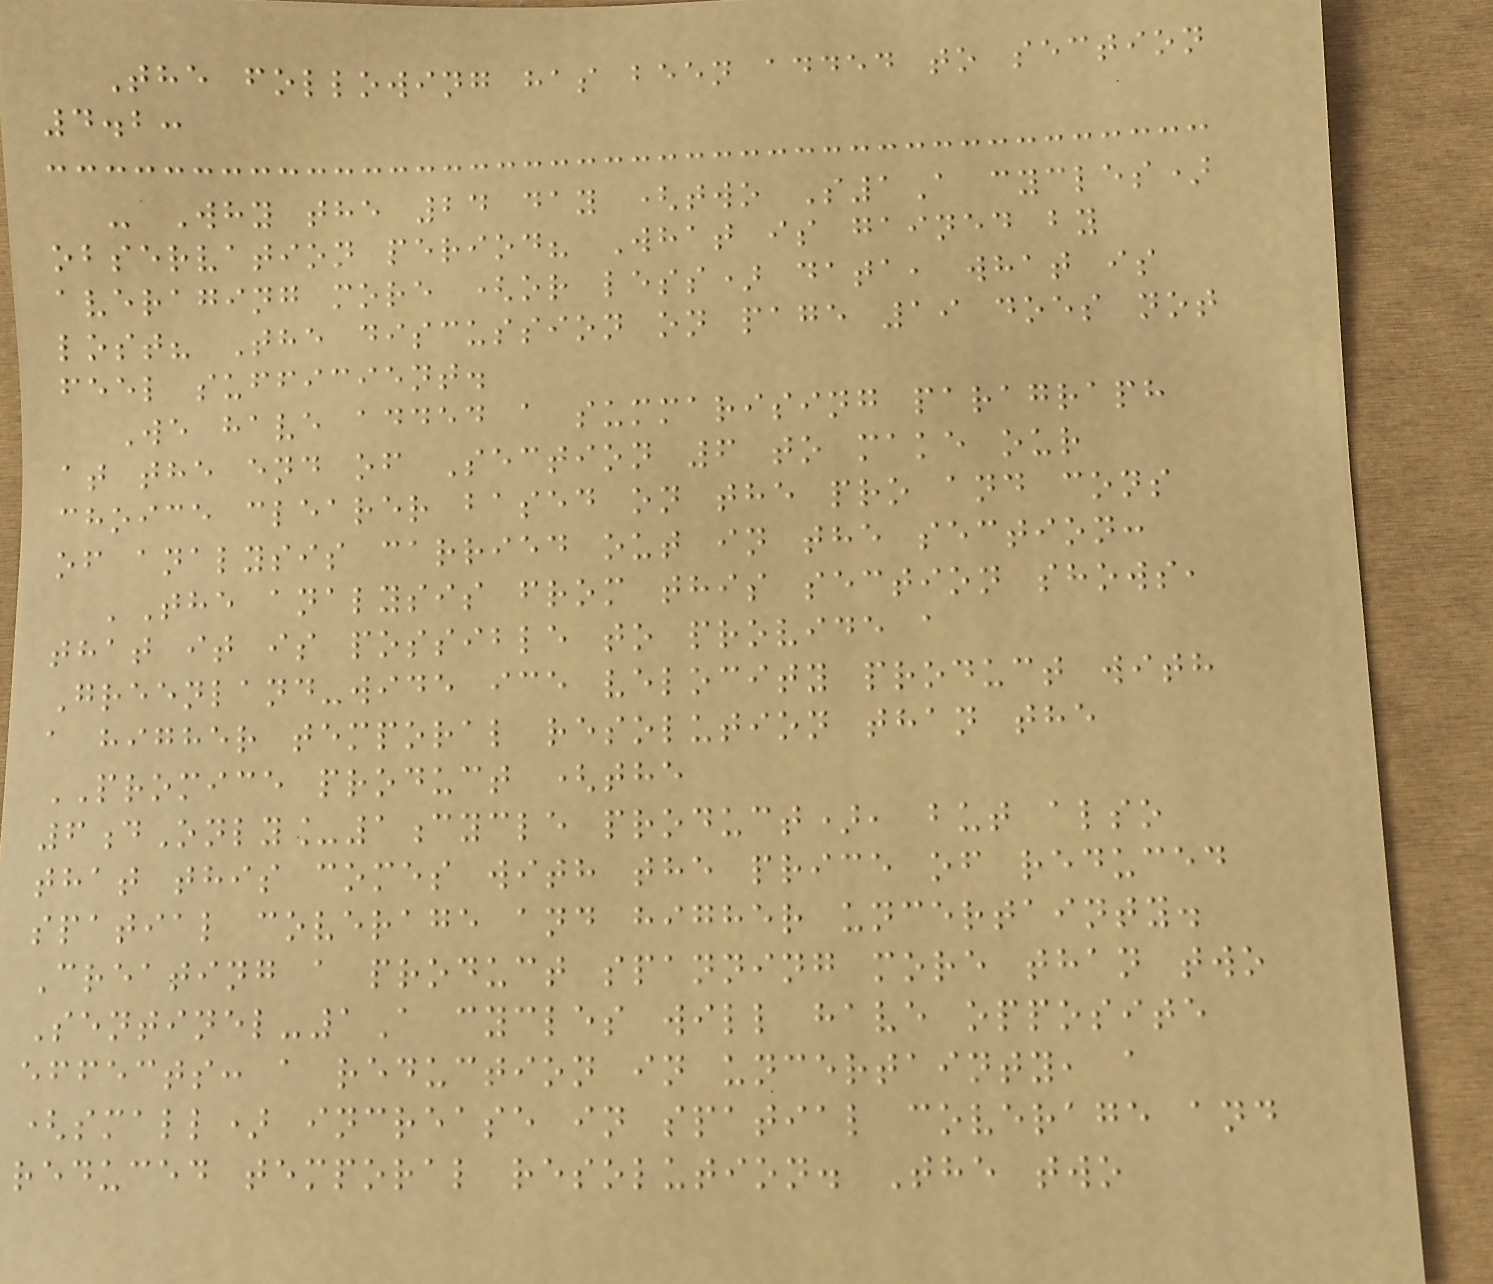The following has been added to section
4.2:
- Why the 24 day (two S1A cycles)
observation period? What is gained by
averaging more (or less) data, what is
lost? The discussion on page 19 does not
feel sufficient.
We have added a summarising paragraph
at the end of Section 6 to make our
choice clearer based on the pro and cons
of analysis carried out in the section:
'The analysis from this section shows,
that it is possible to provide a
Greenland-wide ice velocity product with
a higher temporal resolution than the
PROMICE product (the
6dOnly_1cycle product), but also
that this comes with the price of reduced
spatial coverage and higher uncertainty.
Creating a product spanning more than two
Sentinel-1A cycles will have opposite
effects: a reduction in uncertainty, a
(small) increase in spatial coverage and
reduced temporal resolution. The two
